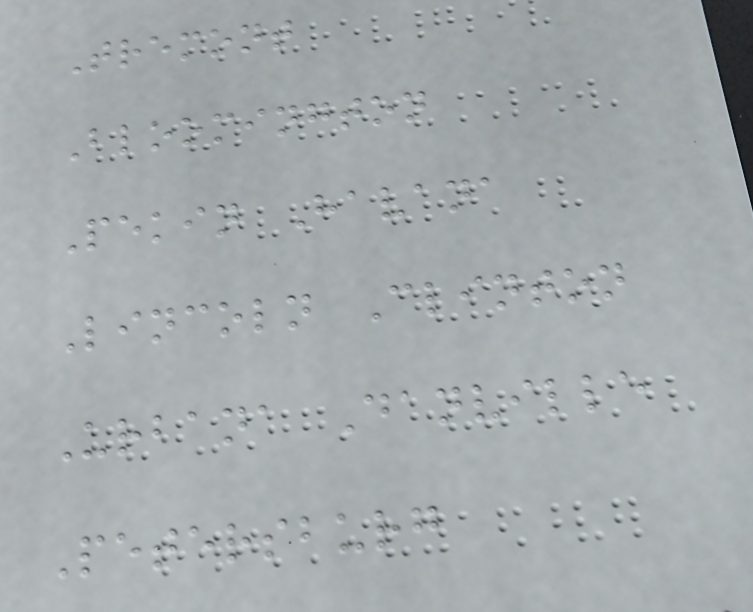Tremont
Bloomington
Pekin Havana
Lincoln Clinton
Urbana Danville
Petersburg
